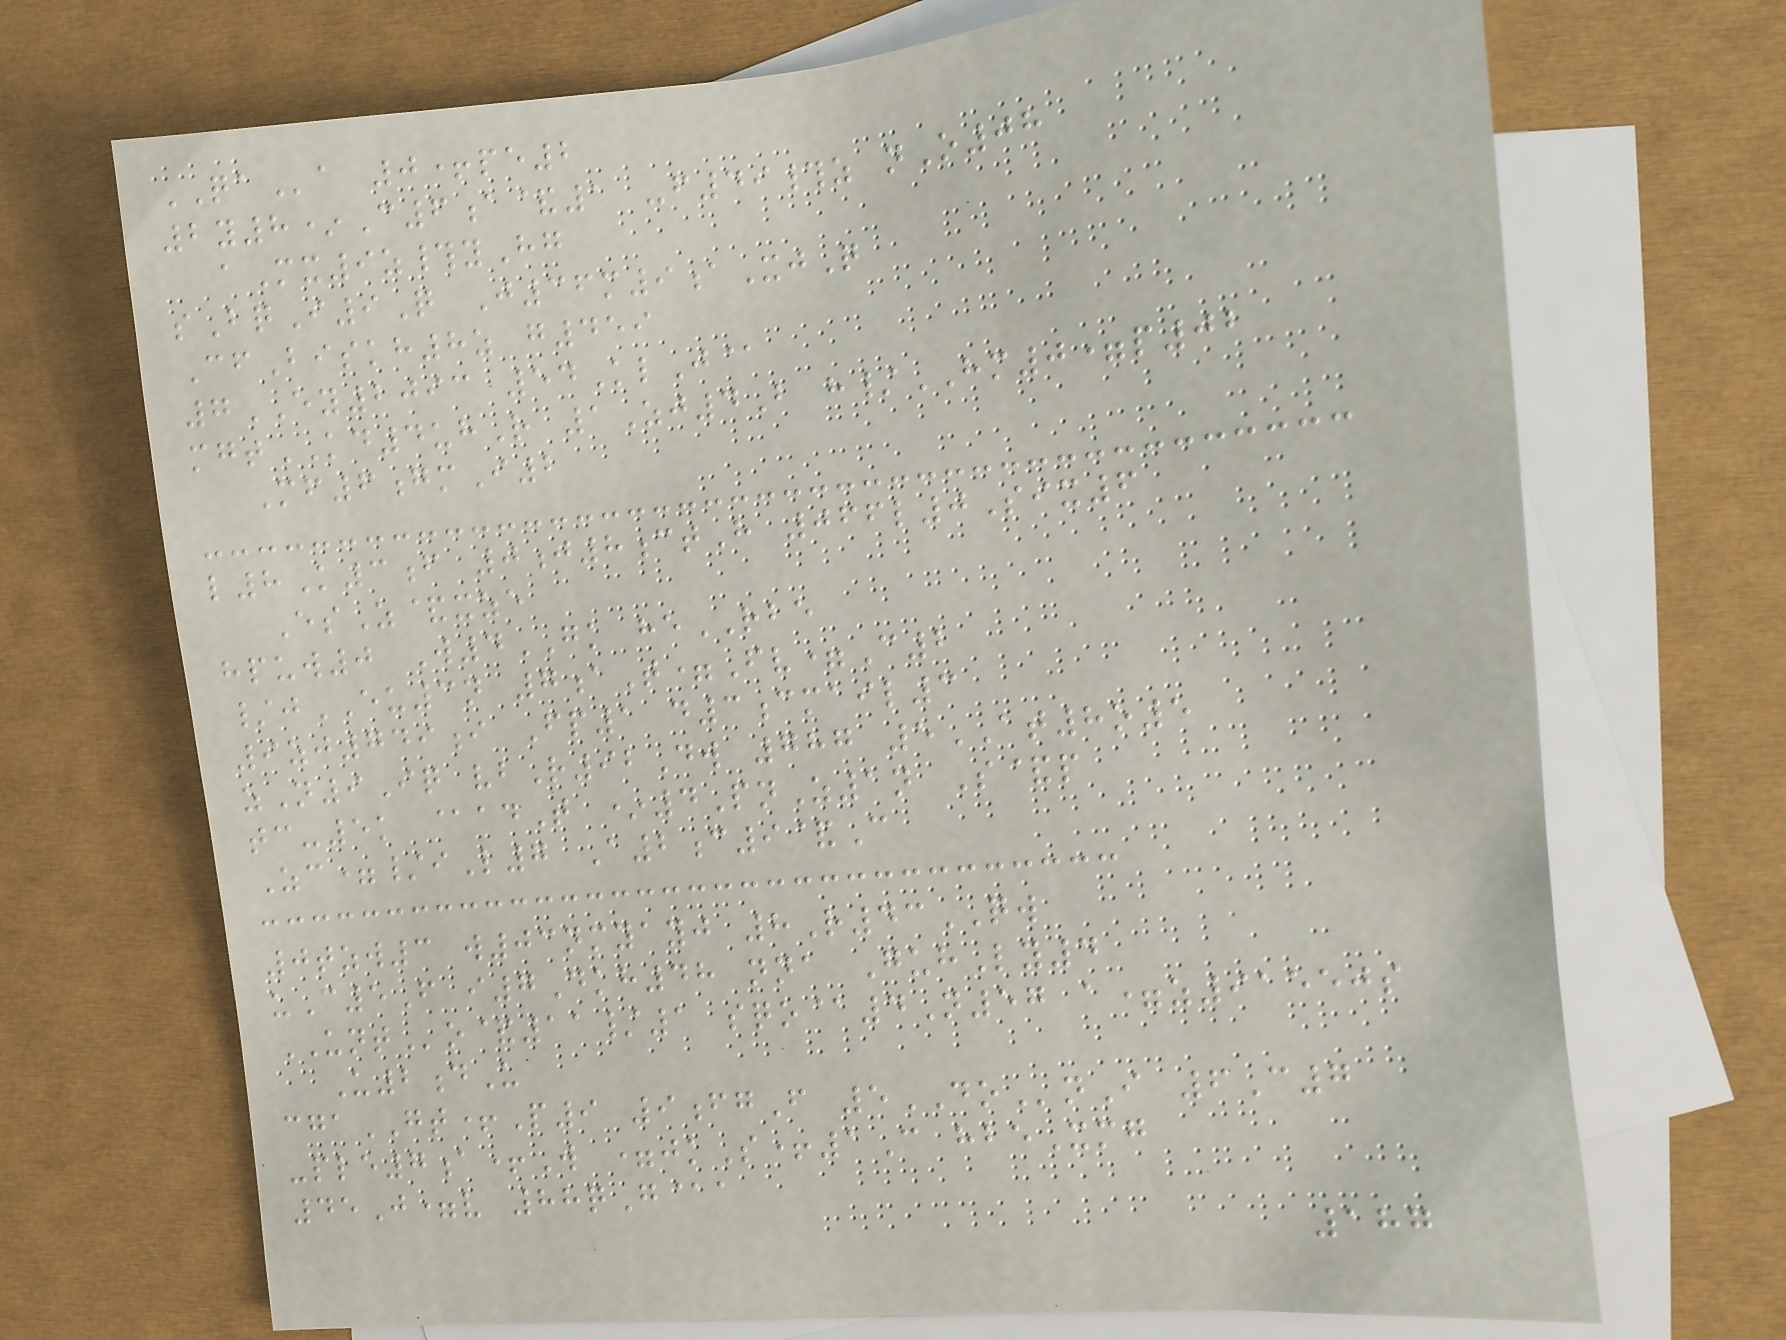QAa 0+pe2
2y8*C6a&1 -f49#z nO08
aMx9z#yHg
sBqI9Q J36m9aXjQ
CfBiskh8z g459
7EY2093 54KlJ@
mgtKD4uhR 1Zj4B h/HM0=p02
Mf6gmI2
l8K3f 0j8ctH 066l0Six6
EsZ&xze
hpuw0 W4GK heRBE
/jEU3n 7aT=Fv=C2
9zj749i Fp1 d3cmail3
zN9Iq vbR92Dw 787 5AT8o5
tc-5k @adT *4PnZ1n S&p
Zc=/iL7 A2c9&C
0tzw3 w03nmyayj 8R43QW
uC5F i7Dkh48 nna GuhLy4
UNTo&11/1 sqo@4N57 a=z91550s
U2dU
cgaGT+P9 9fgF 5DOnI 6C7
-ple7a+W =jkS+1C hbeXmg
45J=v 88qG@a
187
